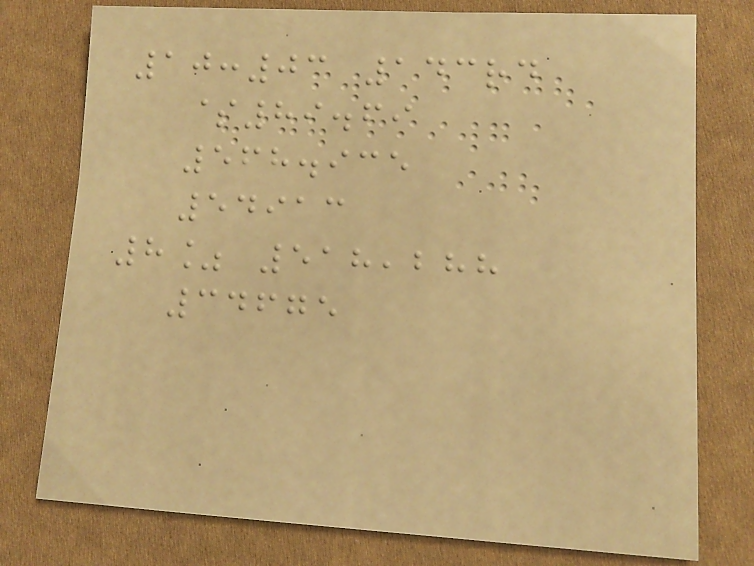10:03 143rd
$89.69
568.935
54913
8% 518,288
34675
